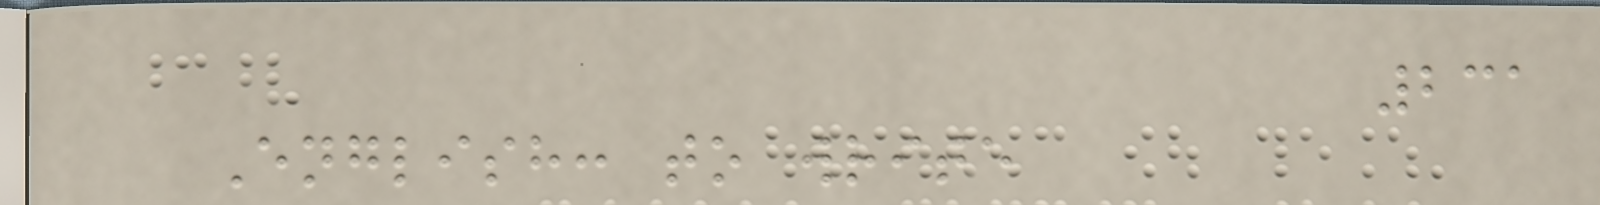231
English: to write
